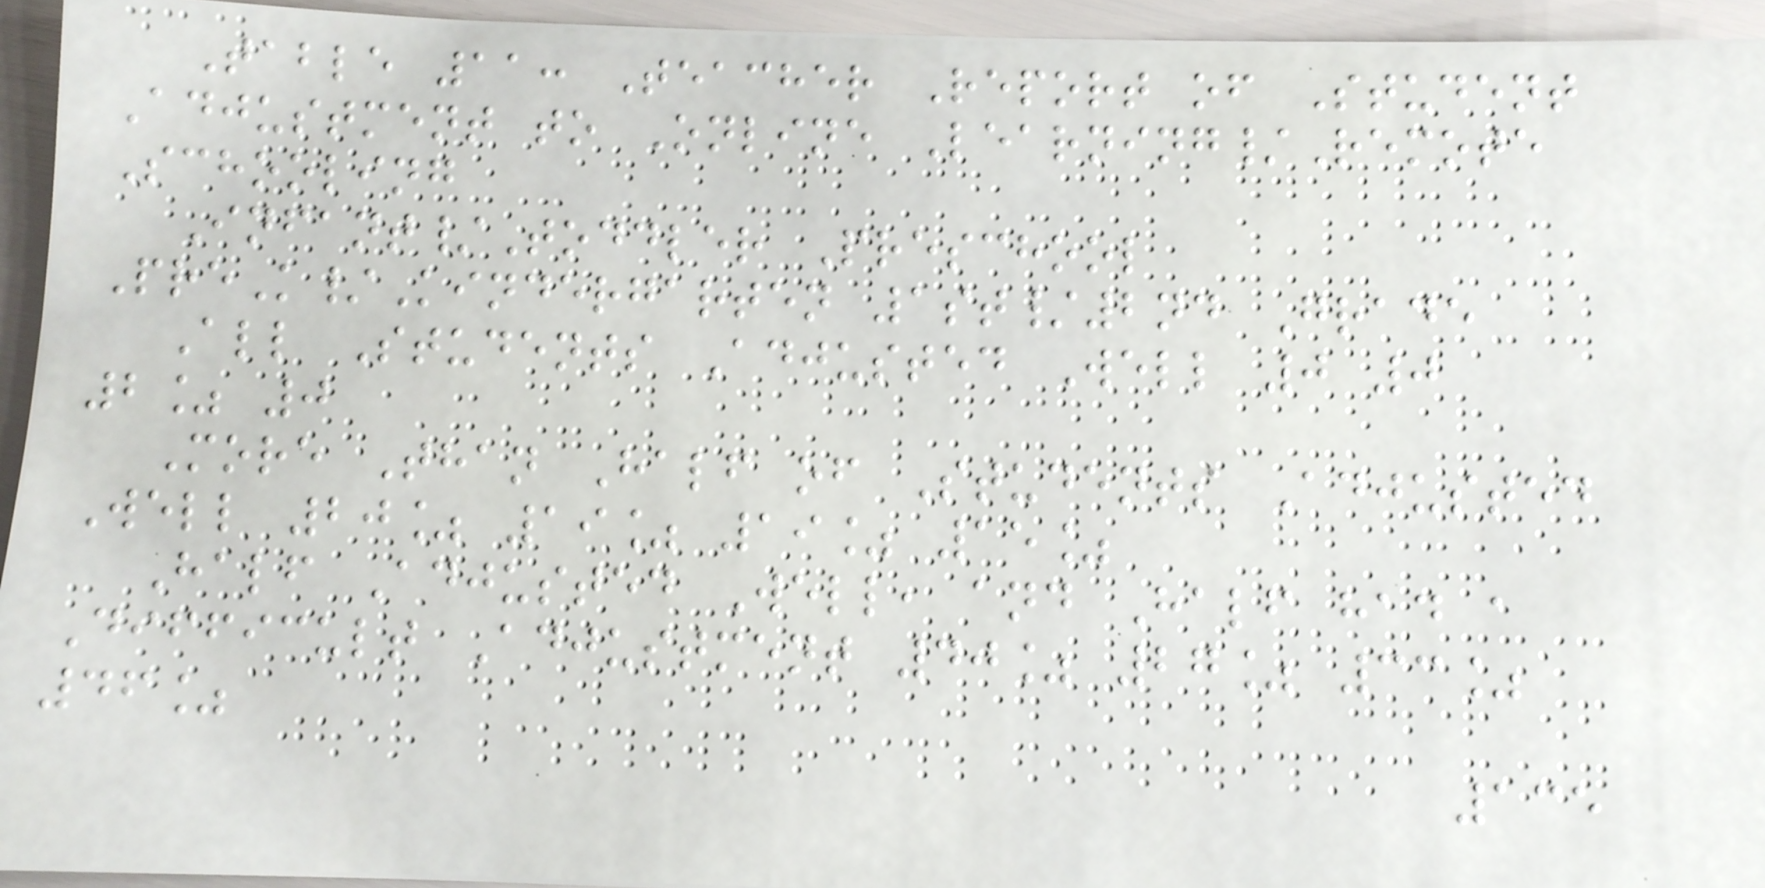Table 11: Teacher Report of Student
Adjustment to Online Learning/Remote
Schooling
Infant/Toddler Preschool
PreK/Kindergarten 1st/2nd Grade
All Students Adjusted Well 0 0
2% 0
More Than Half of Students Adjusted
Well 20% 19% 19% 15%
Half Adjusted Well, and Half had a
Difficult Adjustment 40% 27% 33%
46%
135
